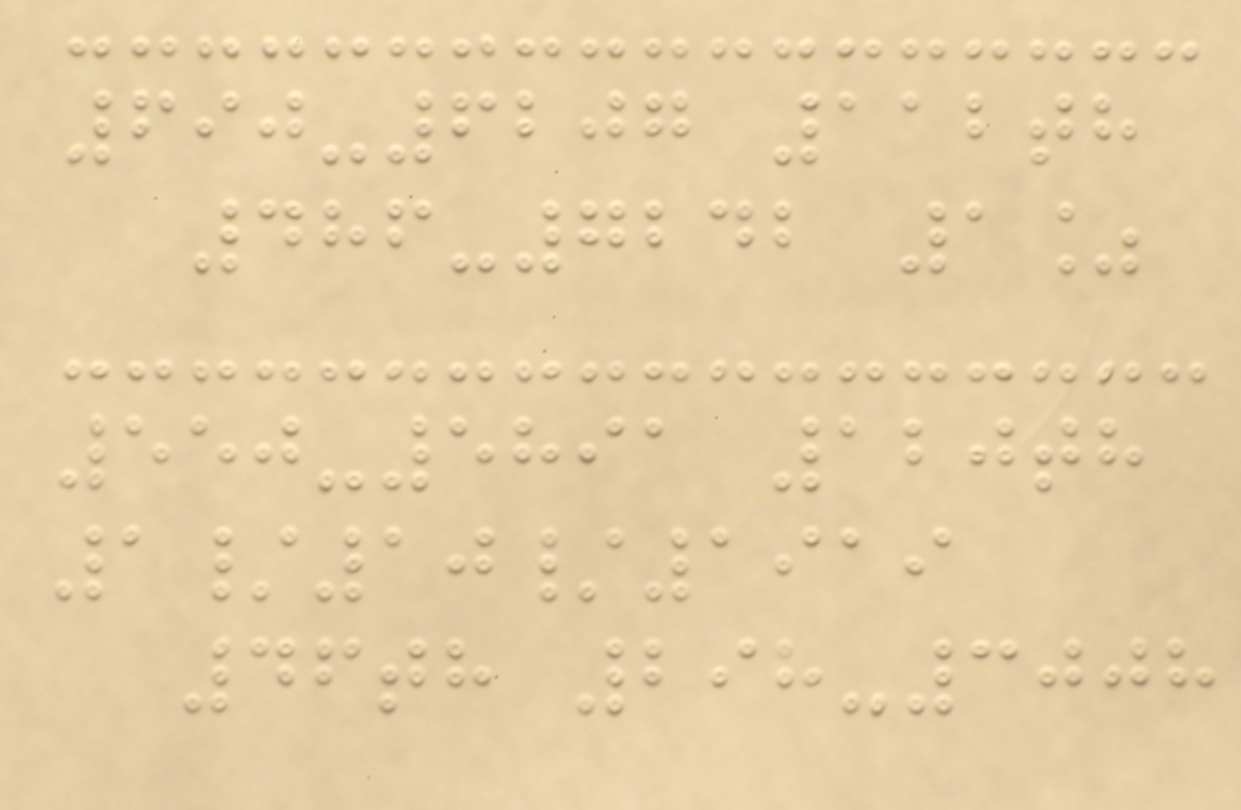690-6207 112th
486-7242 1%
550-5891 120th
1/10/1919
46th 298-3008
